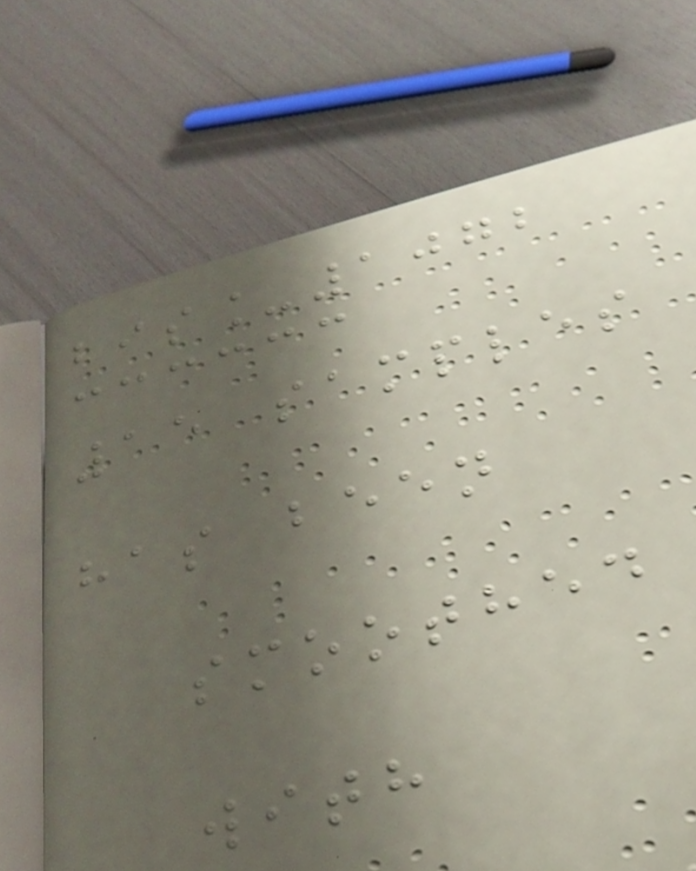bis_1072
15 samples
has been
smoothed
with
